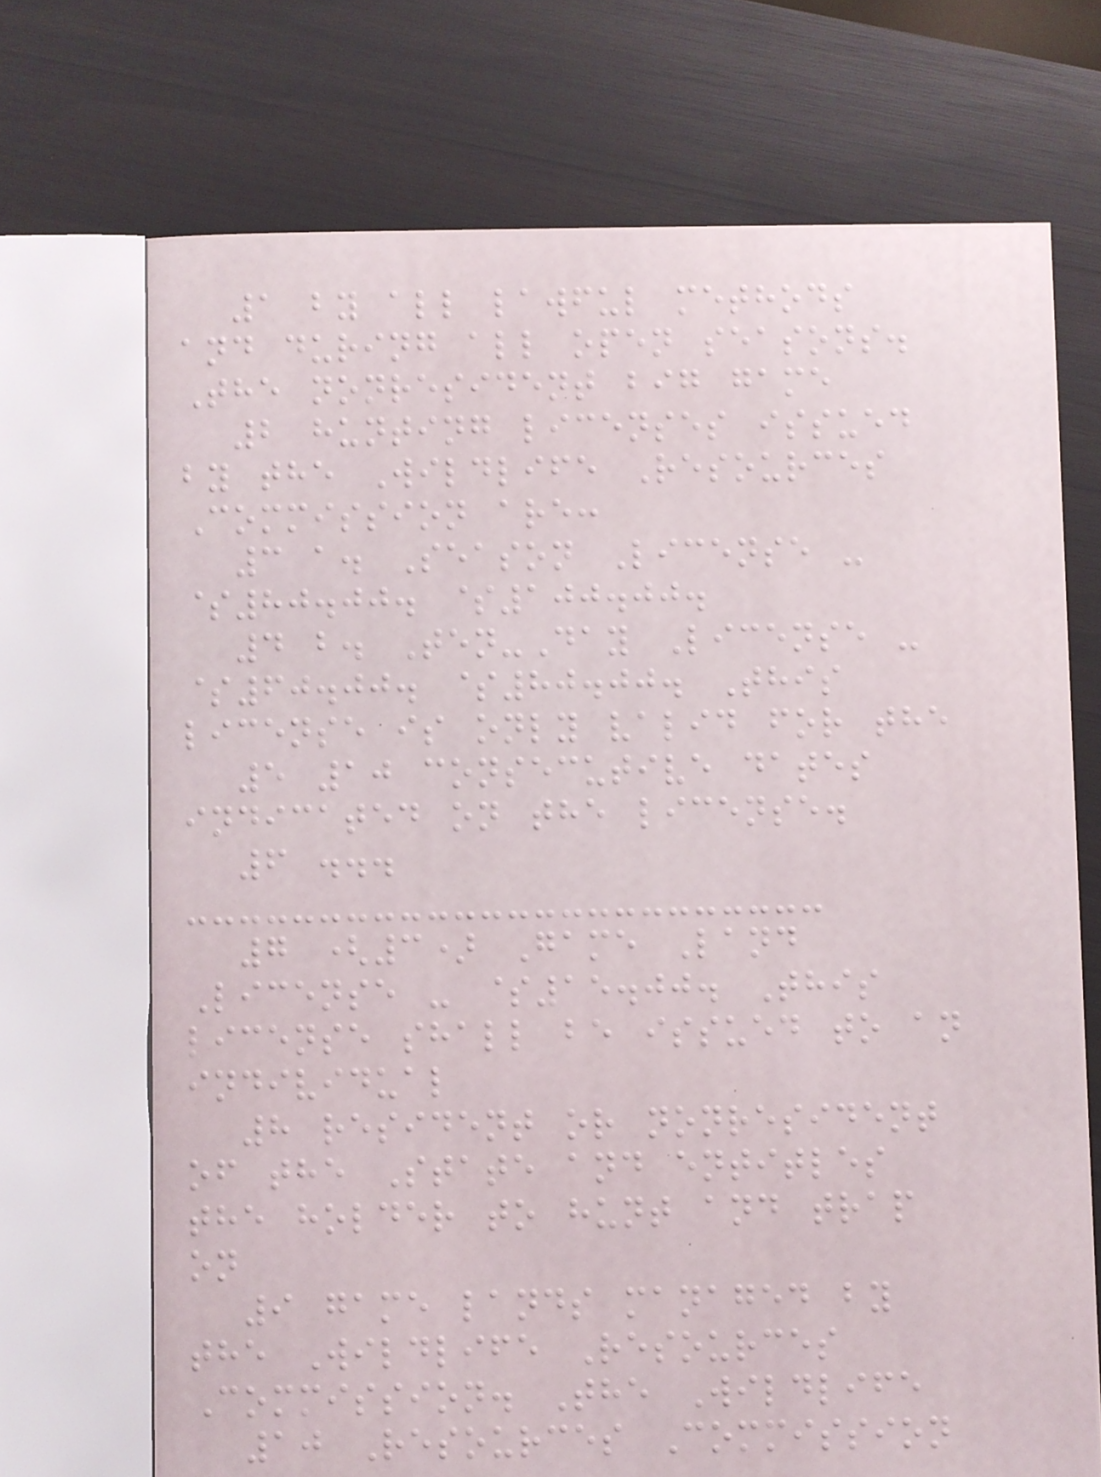1 by all lawful methods
and during all open seasons.
The nonresident big game
2 hunting licenses issued
by the Wildlife Resources
Commission are:
3 a. Season License -
$80.00. $100.00.
4 b. Ten-Day License -
$60.00. $80.00. This
license is only valid for the
5 10 consecutive dates
indicated on the license.
6 ...
7 (3) Game Land
License - $15.00. This
license shall be issued to an
individual
8 resident or nonresident
of the State and entitles
the holder to hunt and trap
on
9 game lands managed by
the Wildlife Resources
Commission. The Wildlife
10 Resources Commission
